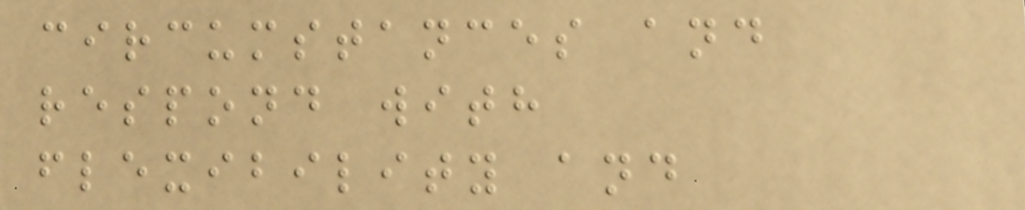circumstances and
respond with
flexibility and
